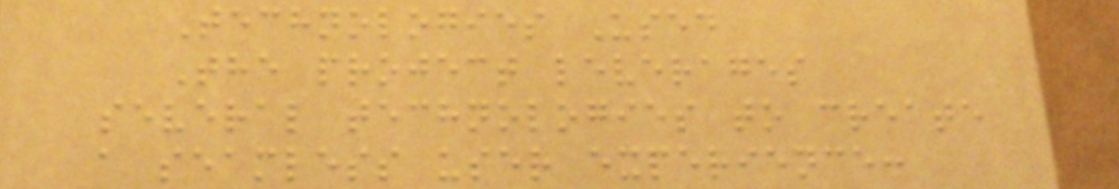Technologies Used
The project leverages
several technologies to create
a seamless user experience:
